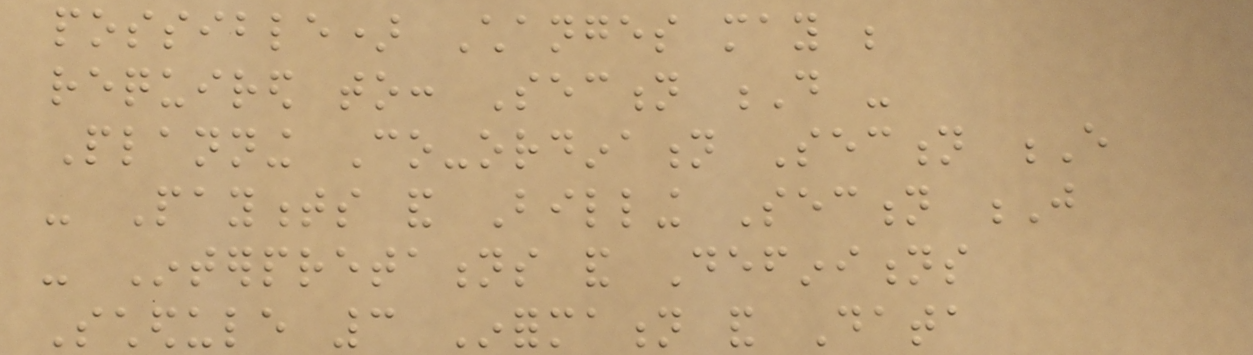possible) Changes may be
required to: Section D -
Planning Co-ordination Section E
- Payments and Billing Section J
- Interpretations and Definitions
Schedule 3 Information and Data
